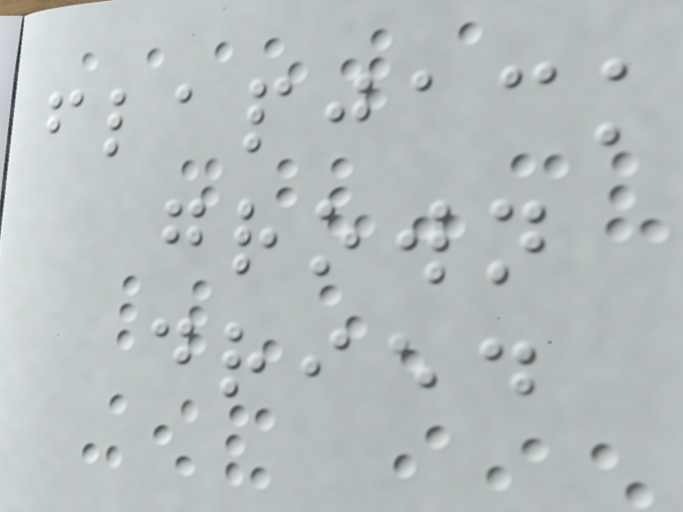flapjack
grown
dried
